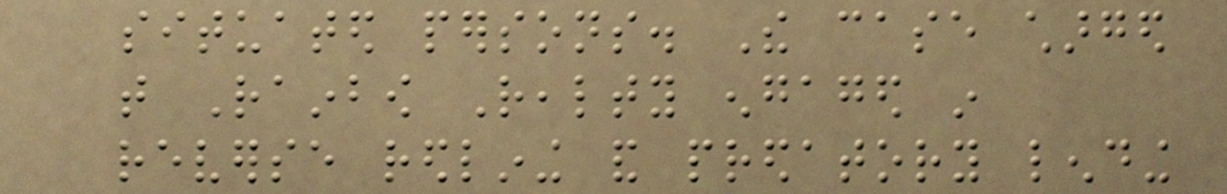situated persons. The case charged
that Rainbow Realty engaged in
reverse redlining and predatory lending
